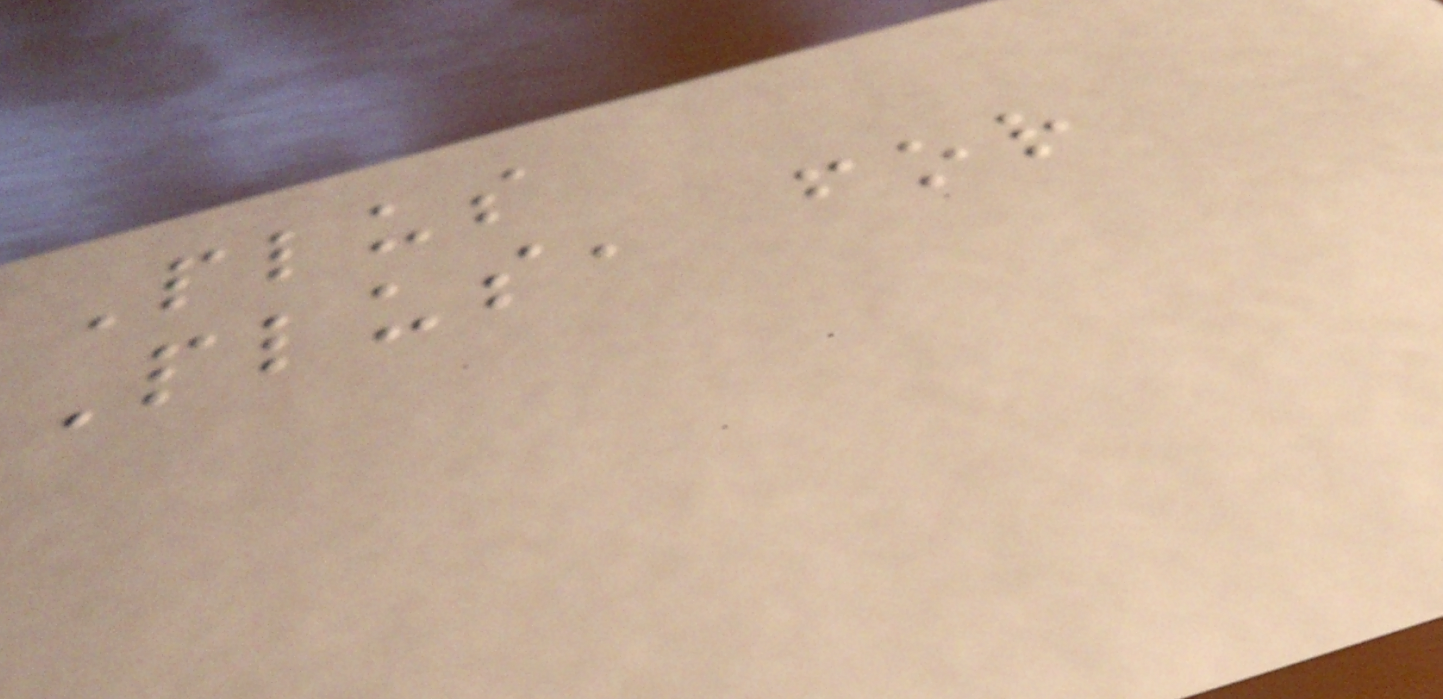Plus
Plus, for
